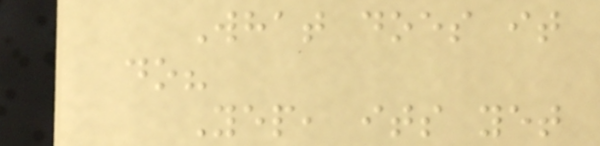What does it
do?
Yep, its yet
